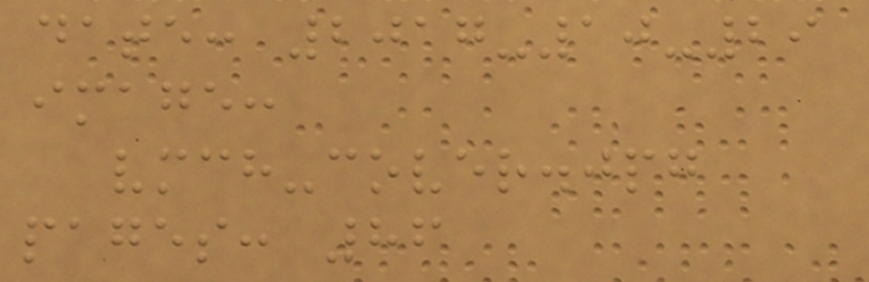date: 2017-10-29
image:
vmch-cover.jpg
pages: 86
